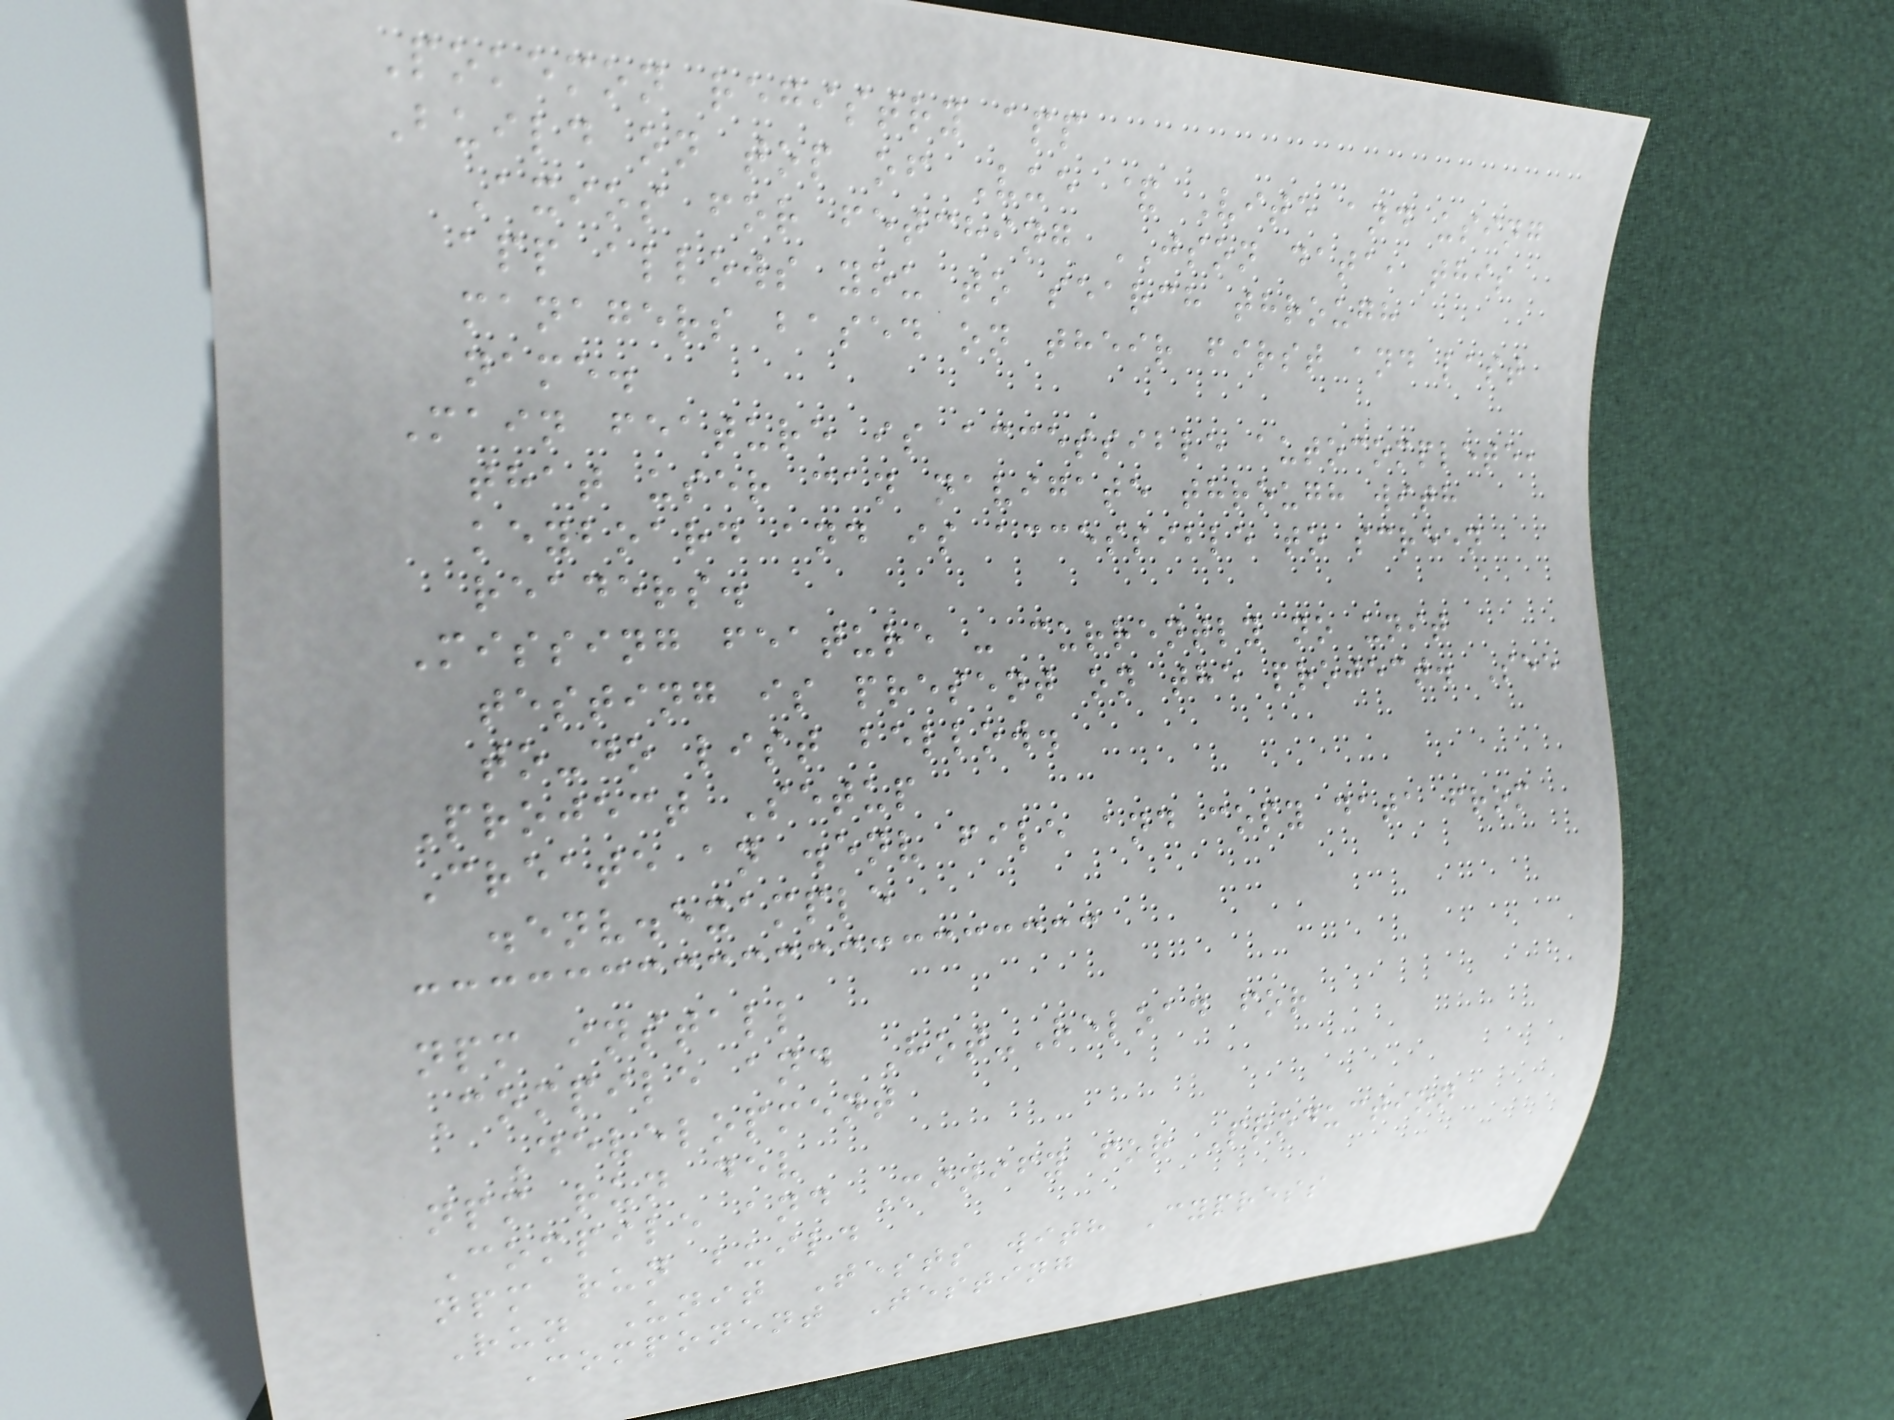Pokemon registry app
Build on top of Vue & Vite and using
Axios for fetching JSON data, this
app allows you to search through
managers based on their first and last
name.
Main feature is accessible autocomplete,
that user can navigate through with
keyboard and is accessible to screen
readers.
Missing feature - currently no unit
testing is present on the project. See
to-do list bellow.
Project Setup
Create an .env file and copy data from
.env.example
npm install
Compile and Hot-Reload for
Development
npm run dev
Compile and Minify for Production
npm run build
Run Unit Tests with Cypress
Component Testing
